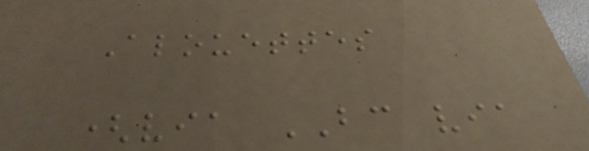Alouettes
(via BC via
